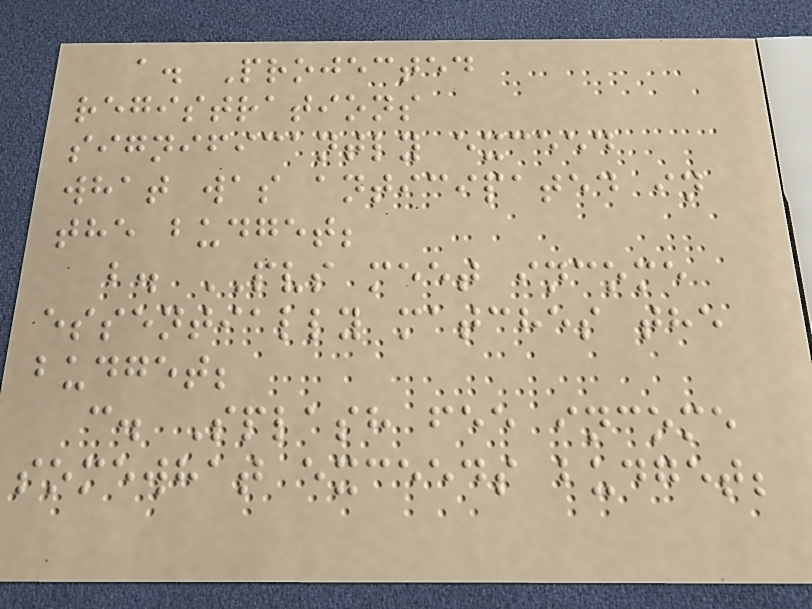a. Projected
registrations
significantly exceed
what was anticipated in
the budget;
b. PVS meet income
essentially matches the
budget;
c. Splash fee income
somewhat exceeds budget;
